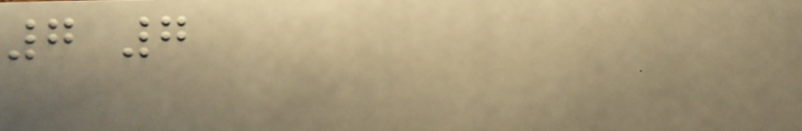7 7
